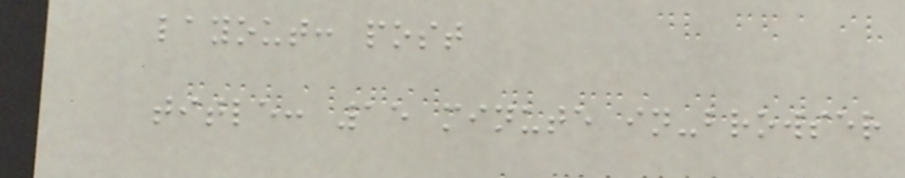layout: post
title: 15 minute in-browser
